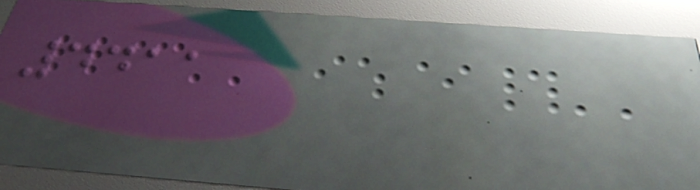4411
